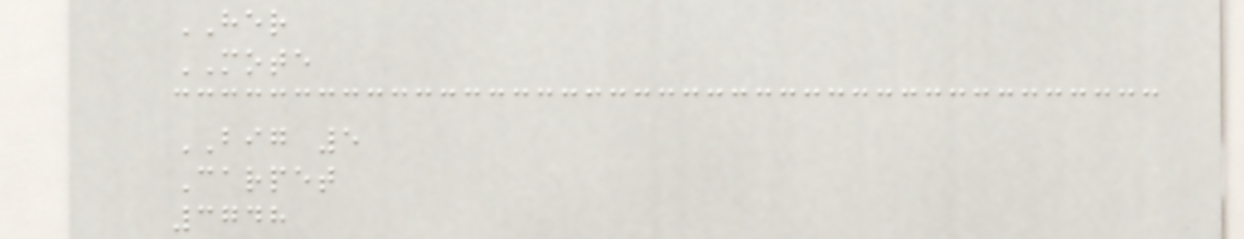HER
MOTE
BIG 5
Carpet
3748
